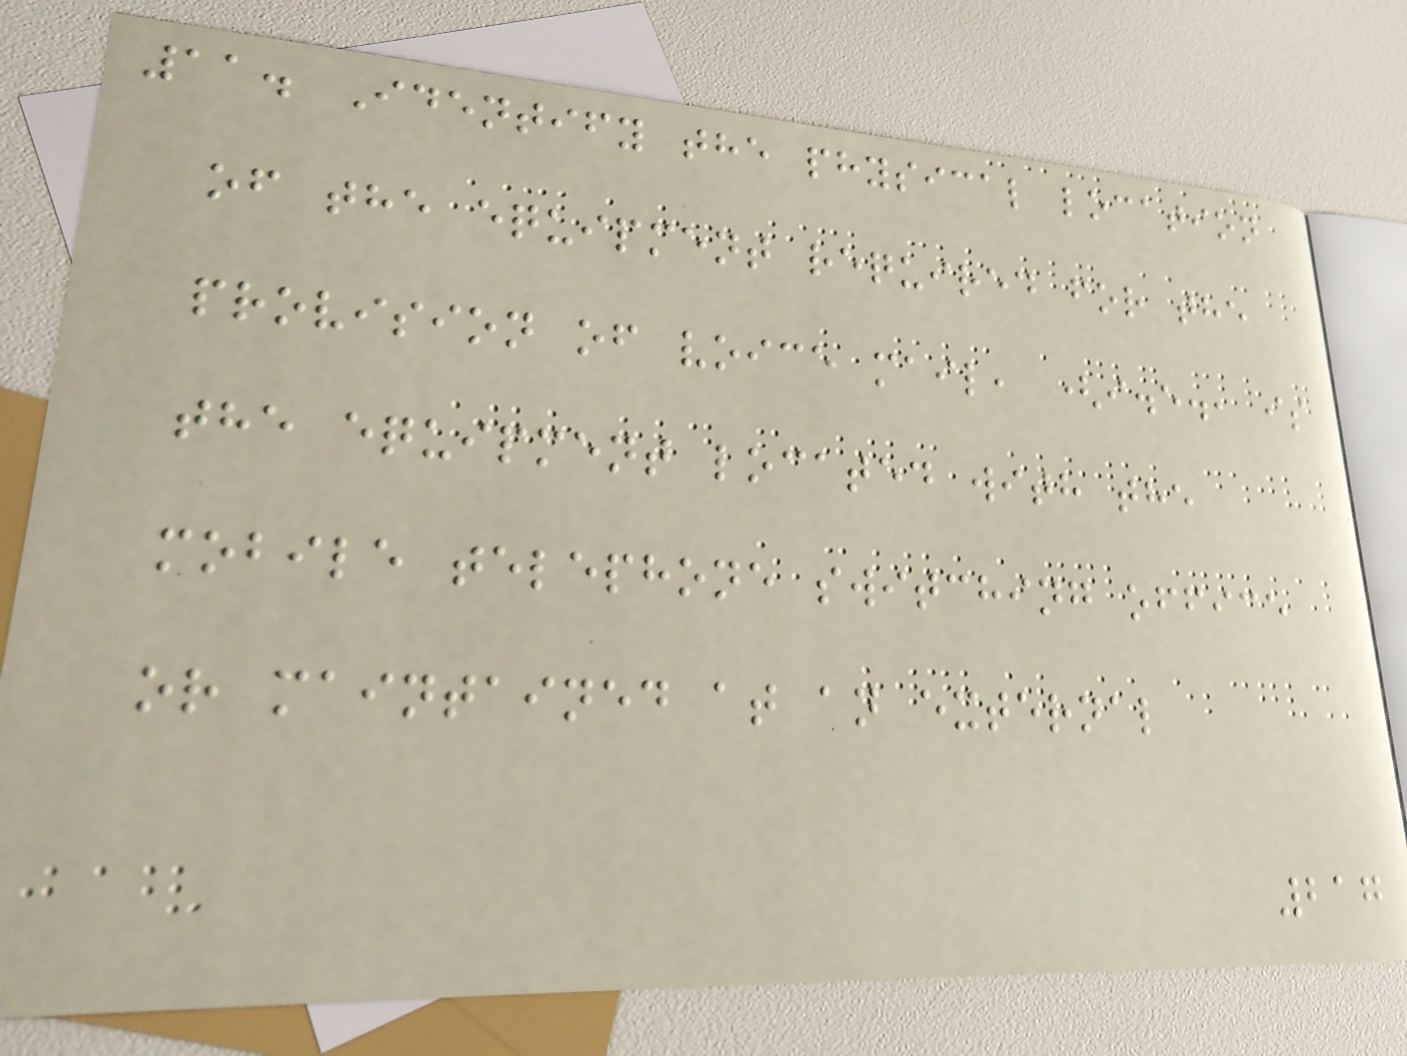11. Identify the physical location
of the equipment required for the
provision of voice mail, (i.e., is
the equipment located with the
mobile telephone switching office
or maintained at an external
217
